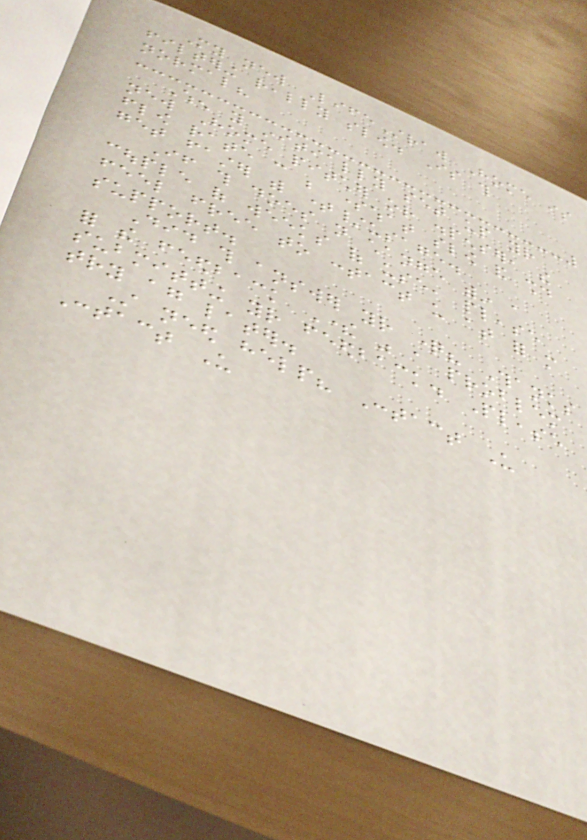My new LifeStraw Home is
filtering really slow. Is this
normal?
When you initially set up your
new Home pitcher or dispenser, the
flow rate can be somewhat slow and should
get faster with time/usage.
If this does not change within a
couple of weeks of use, please
feel free to contact us at for more
support.
Did this answer your question? Thanks
for the feedback There was a problem
submitting your feedback. Please
try again later.
Still need help? Contact Us
Contact Us
